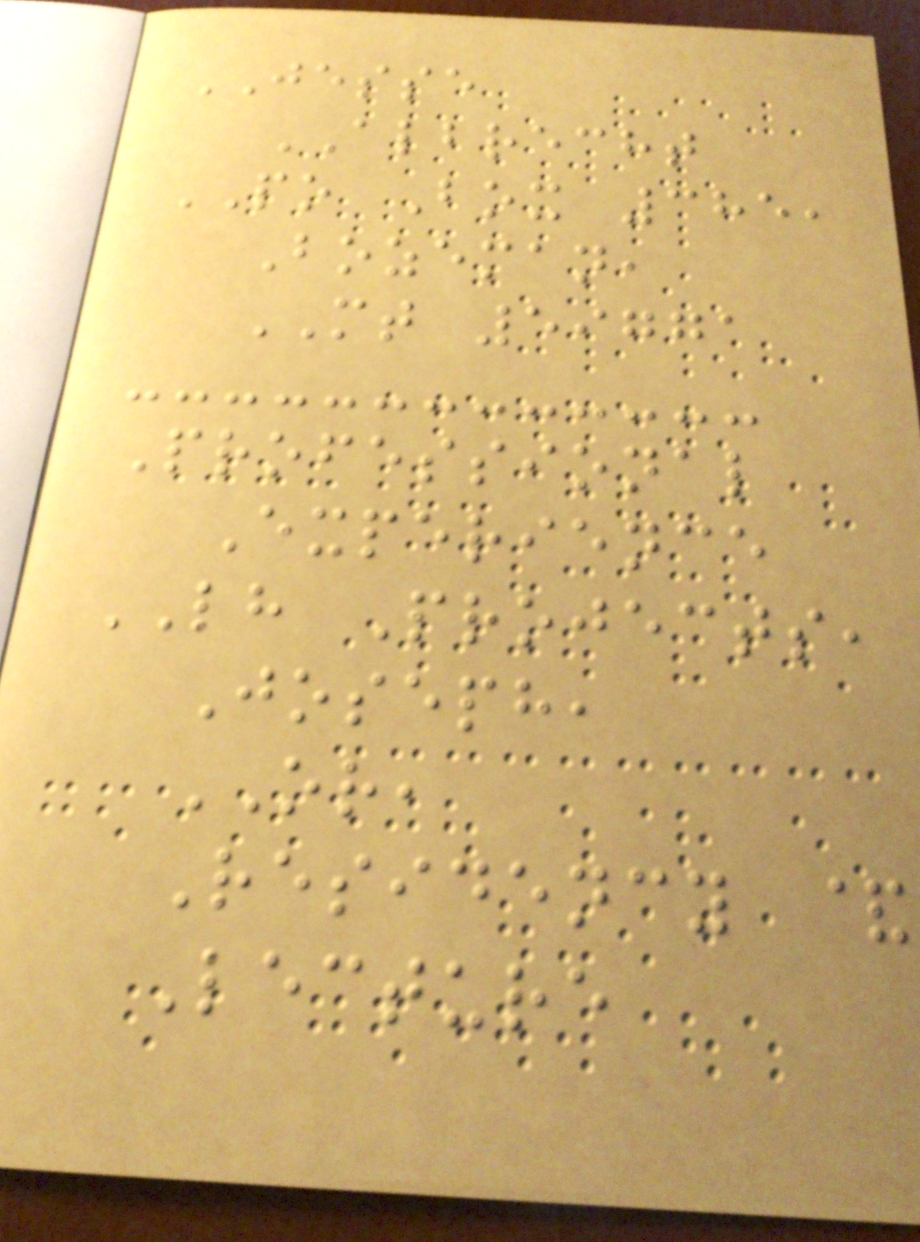JESSE
ALBRECHT
PO Box 385,
Bozeman,
MT 59771
Professional
Experience
LH Projects,
Joseph,
OR,
Residency &
Lecture
